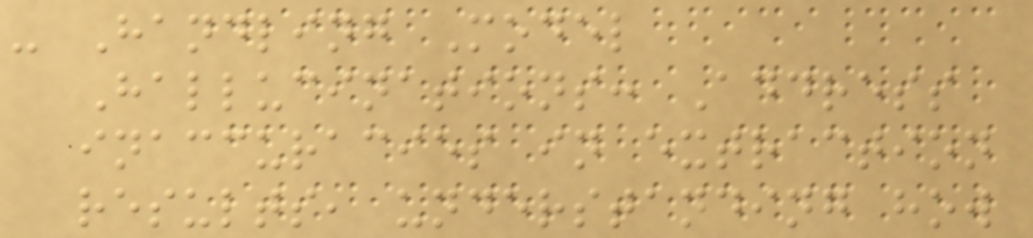- Handling Model
Hallucinations: Address
inaccuracies in extraction
results, understanding how
